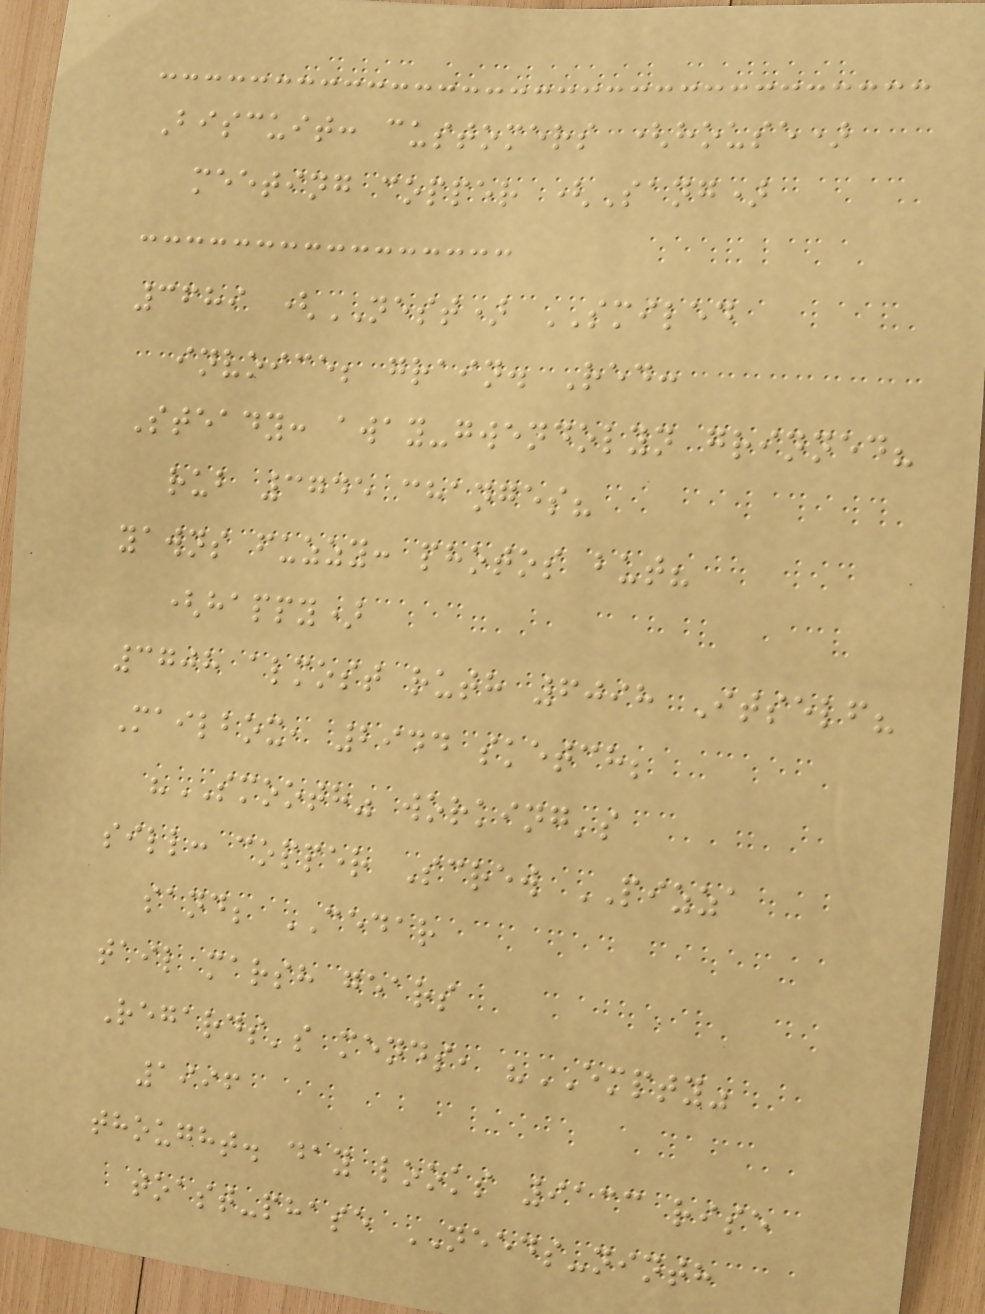Biscuit: customers (house)
meeting copper (Sang)
3689 (NEST) SMILED
invoice; grain. Red:
Steady: away-gwendolyn grinned?
rub 3745 changes?
yawns fuzzy: photos but?
(happy)
3708 almost ruth 6098 Itself?
Mailbox, 2944 sketch;
"SMOOTH" working's
sill: copper Screw PIZZA
sand; CEDAR
tail marsh gears
Regards's mends, "EMPTY"
1996
thought. day looks 9133 rise
toast-phase NEEDS-ninth
